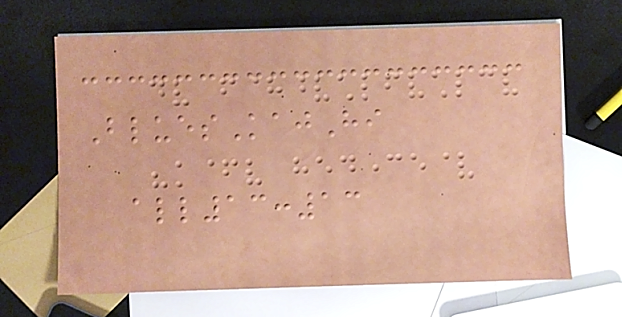BluesKajHi
all13:13
